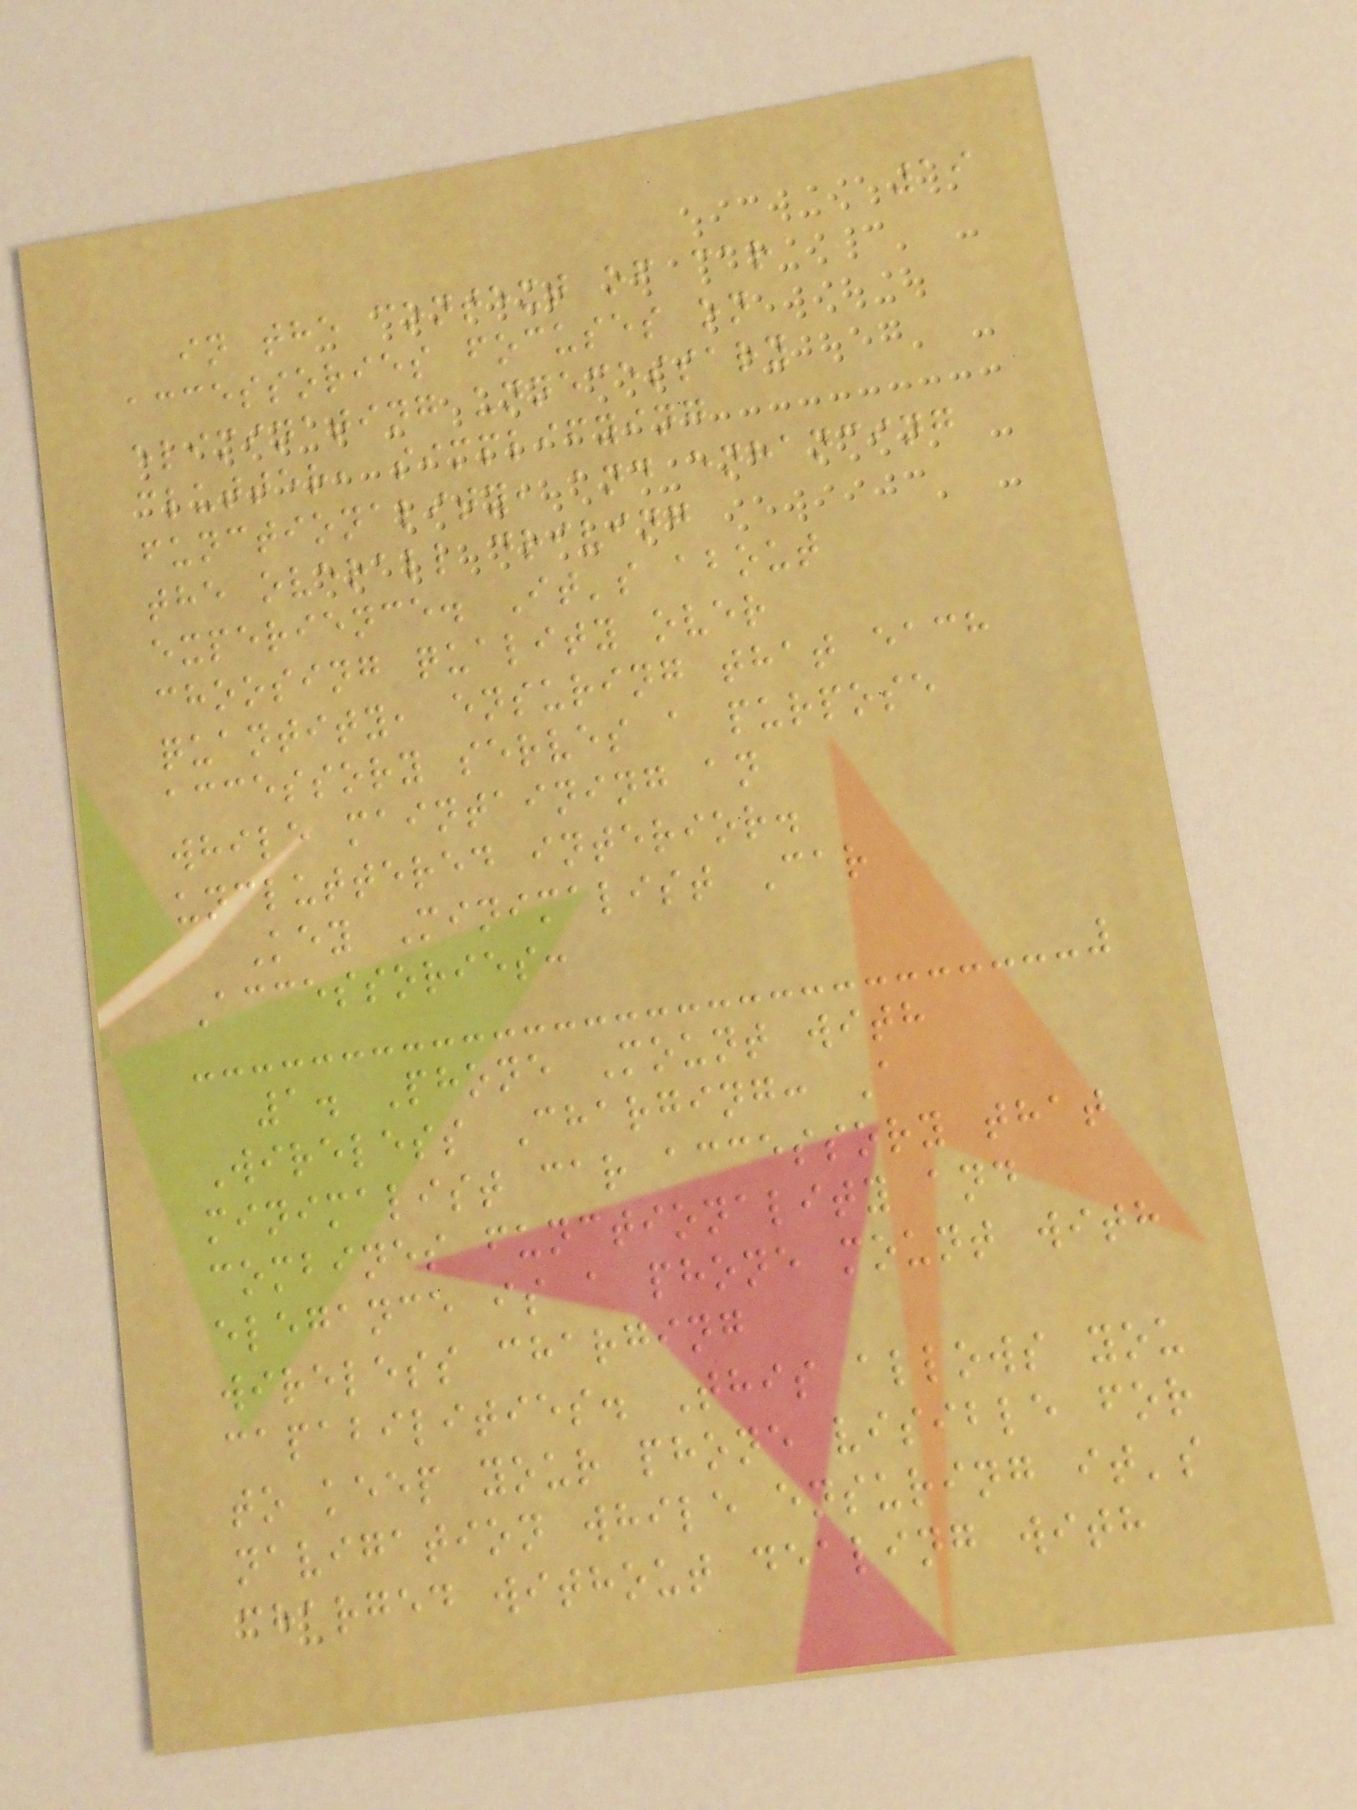19
in the context of car
accessories focuses on
eliminating unnecessary
clutter, simplifying
functionality, and enhancing
the overall driving
experience. It's about
choosing quality over
quantity, ensuring that each
accessory serves a purpose
while maintaining an
uncluttered interior.
Key Minimalist Car
Accessories:
1. Phone Mount with
Wireless Charging: A
minimalist car accessory that
combines functionality and
elegance is a phone mount with
wireless charging
capabilities. This allows you
to keep your phone visible for
navigation while ensuring it's
charged without dealing with
